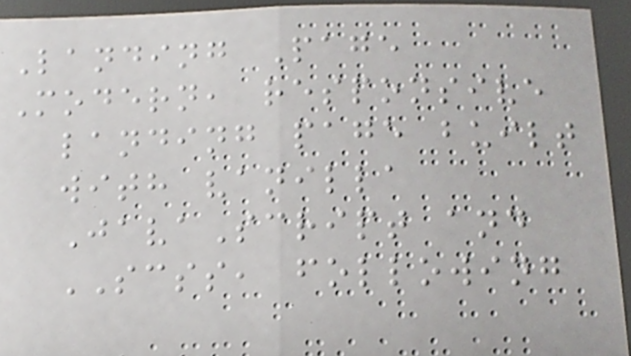Landing Page
Modern, responsive
landing page built
with vanilla
JavaScript and
SCSS, following
